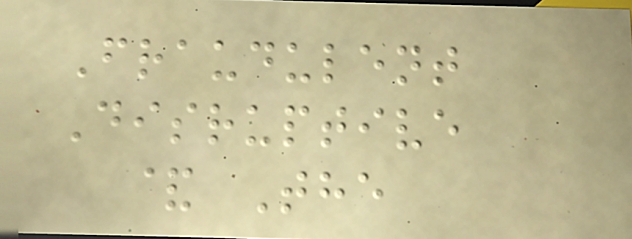Fraudulent
Disruptive
& The
